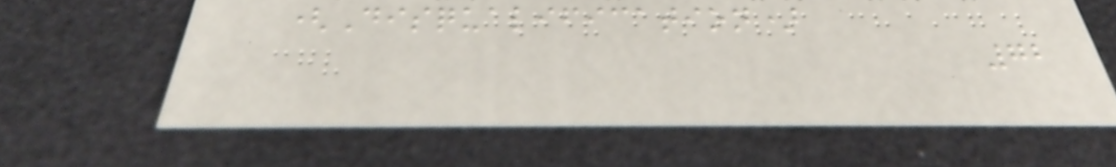(Disqualification)
72
